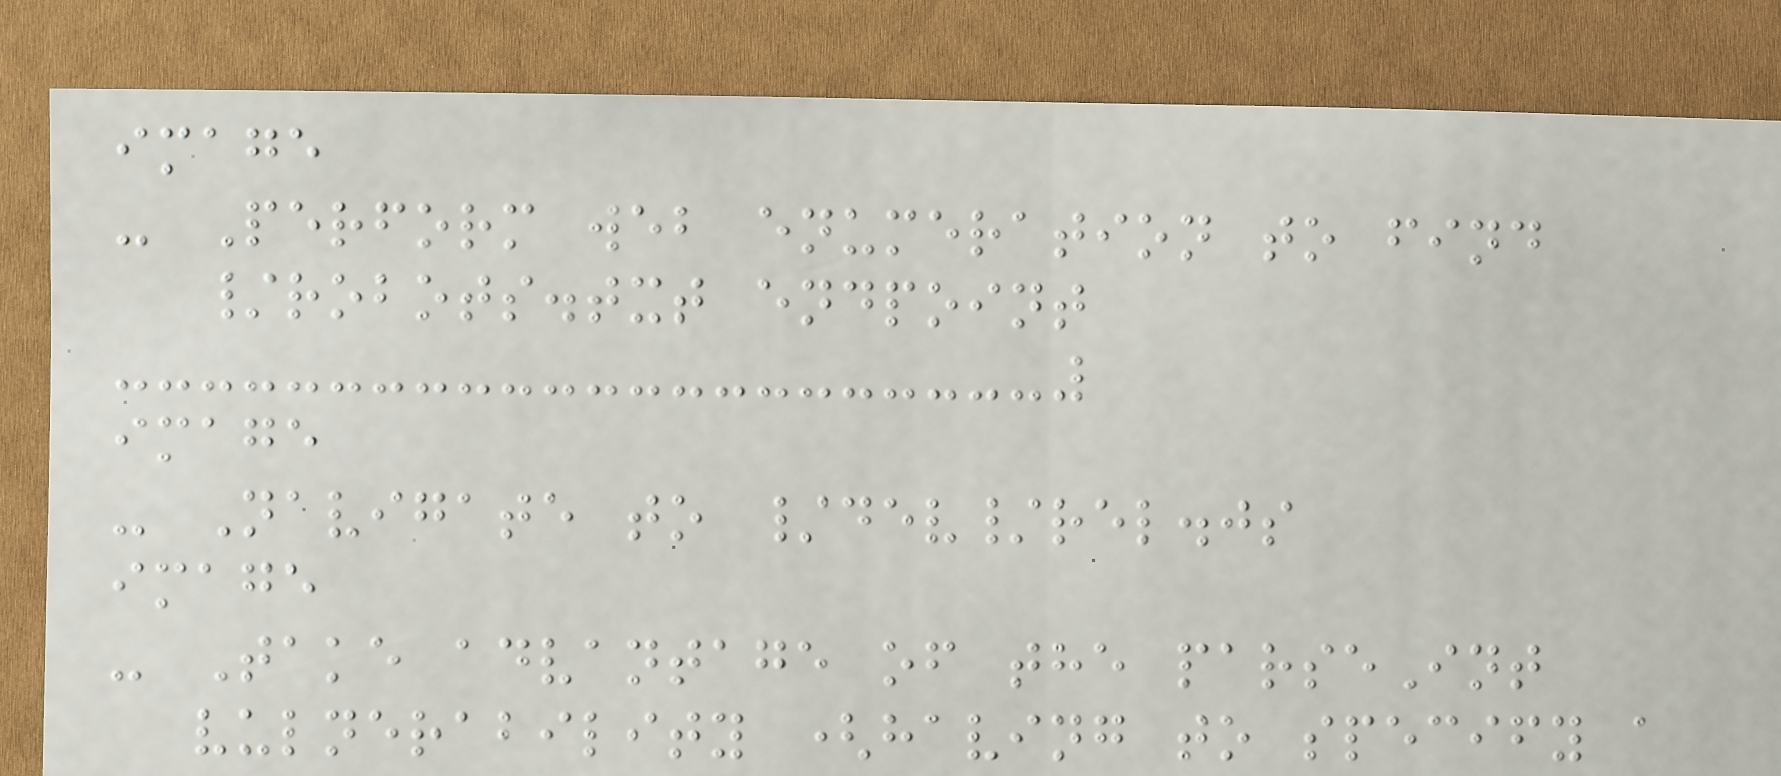image
- Perform web enumeration to find
/robots.txt endpoint
image
- Navigate to /dev/rel.js
image
- Take advantage of the parseInt
vulnerability (having to specify a
